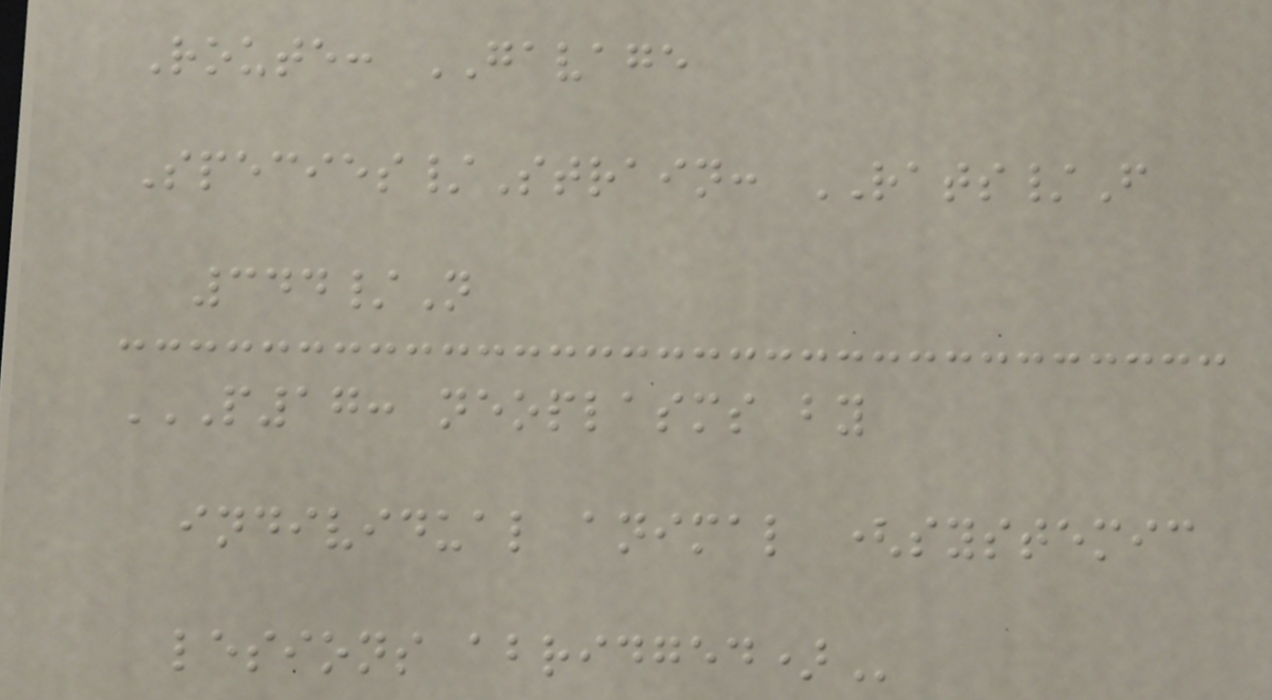Route: GAVAGE
Species/Strain: RATS/F
344/N
P17: NEOPLASMS BY
INDIVIDUAL ANIMAL (SYSTEMIC
LESIONS ABRIDGED)
